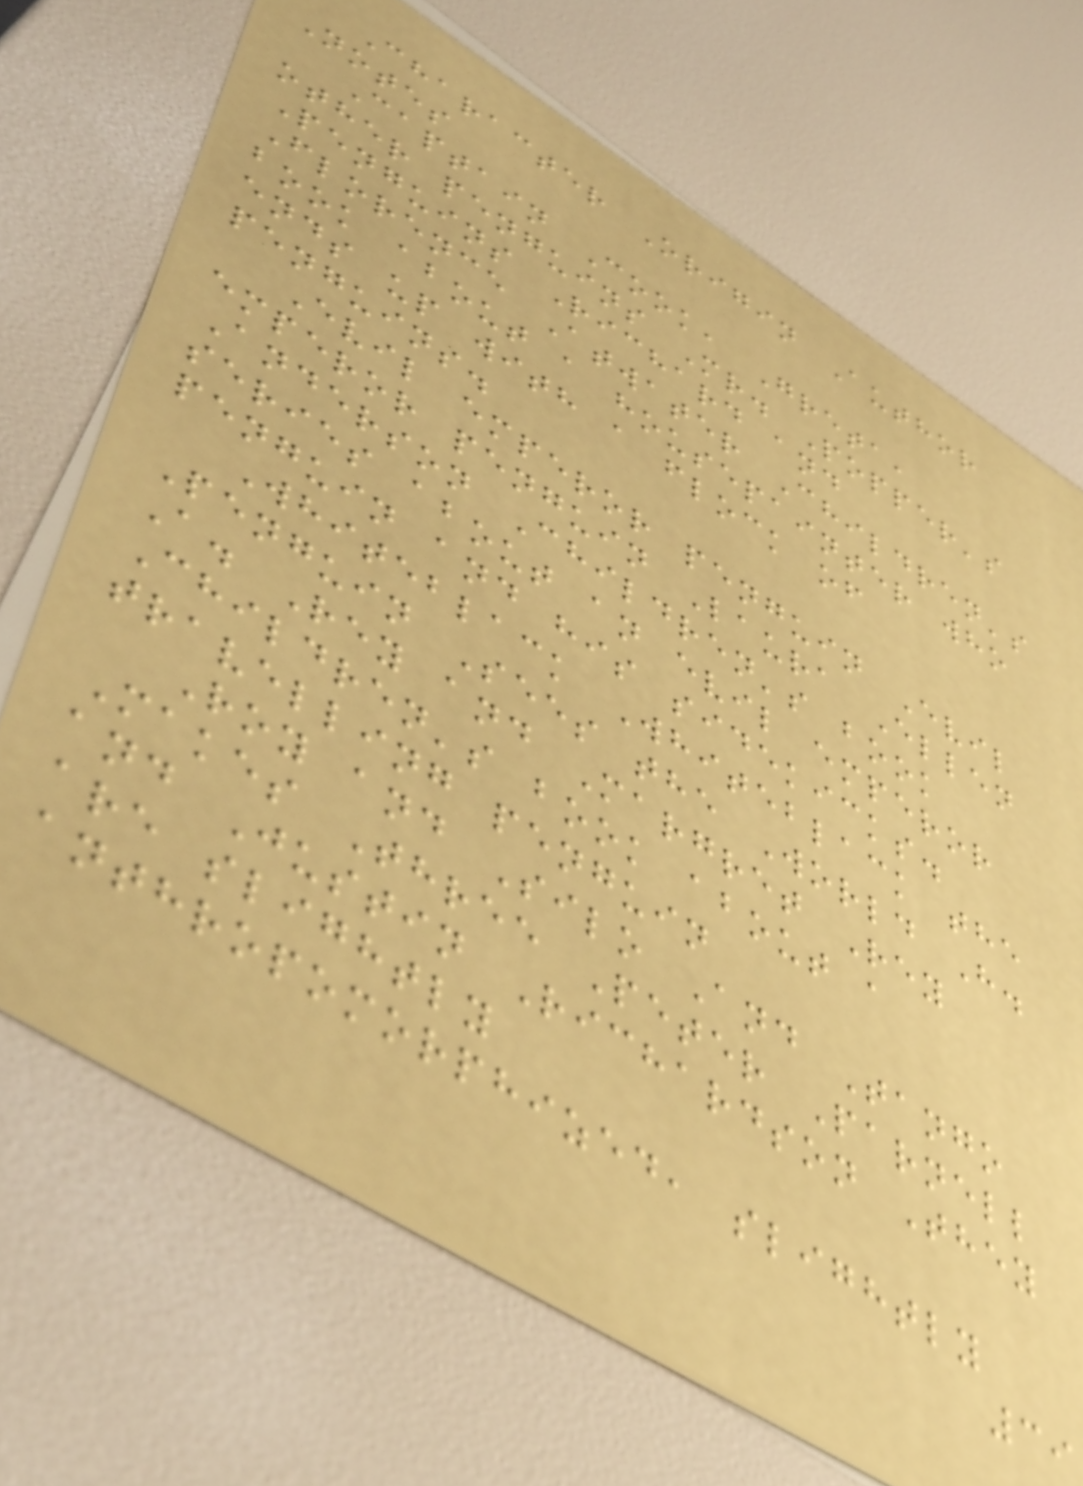Character Origin Author
Notes
Captain Cook, Greta,
other penguins Mr. Popper's
Penguins Richard and
Florence Atwater Children's
book about a housepainter who
ends up with a flock of
penguins.
Evil emperor penguin Evil
emperor penguin Laura Ellen
Anderson Children's book
series about an evil emperor
penguin and his sidekicks.
Whiteblack Whiteblack the
Penguin Sees the World H.
A. Rey and Margret Rey
Children's book about a
travelling penguin
Roy and Silo And Tango
Makes Three Peter Parnell
and Justin Richardson They
are slightly
anthropomorphized, slightly
39
